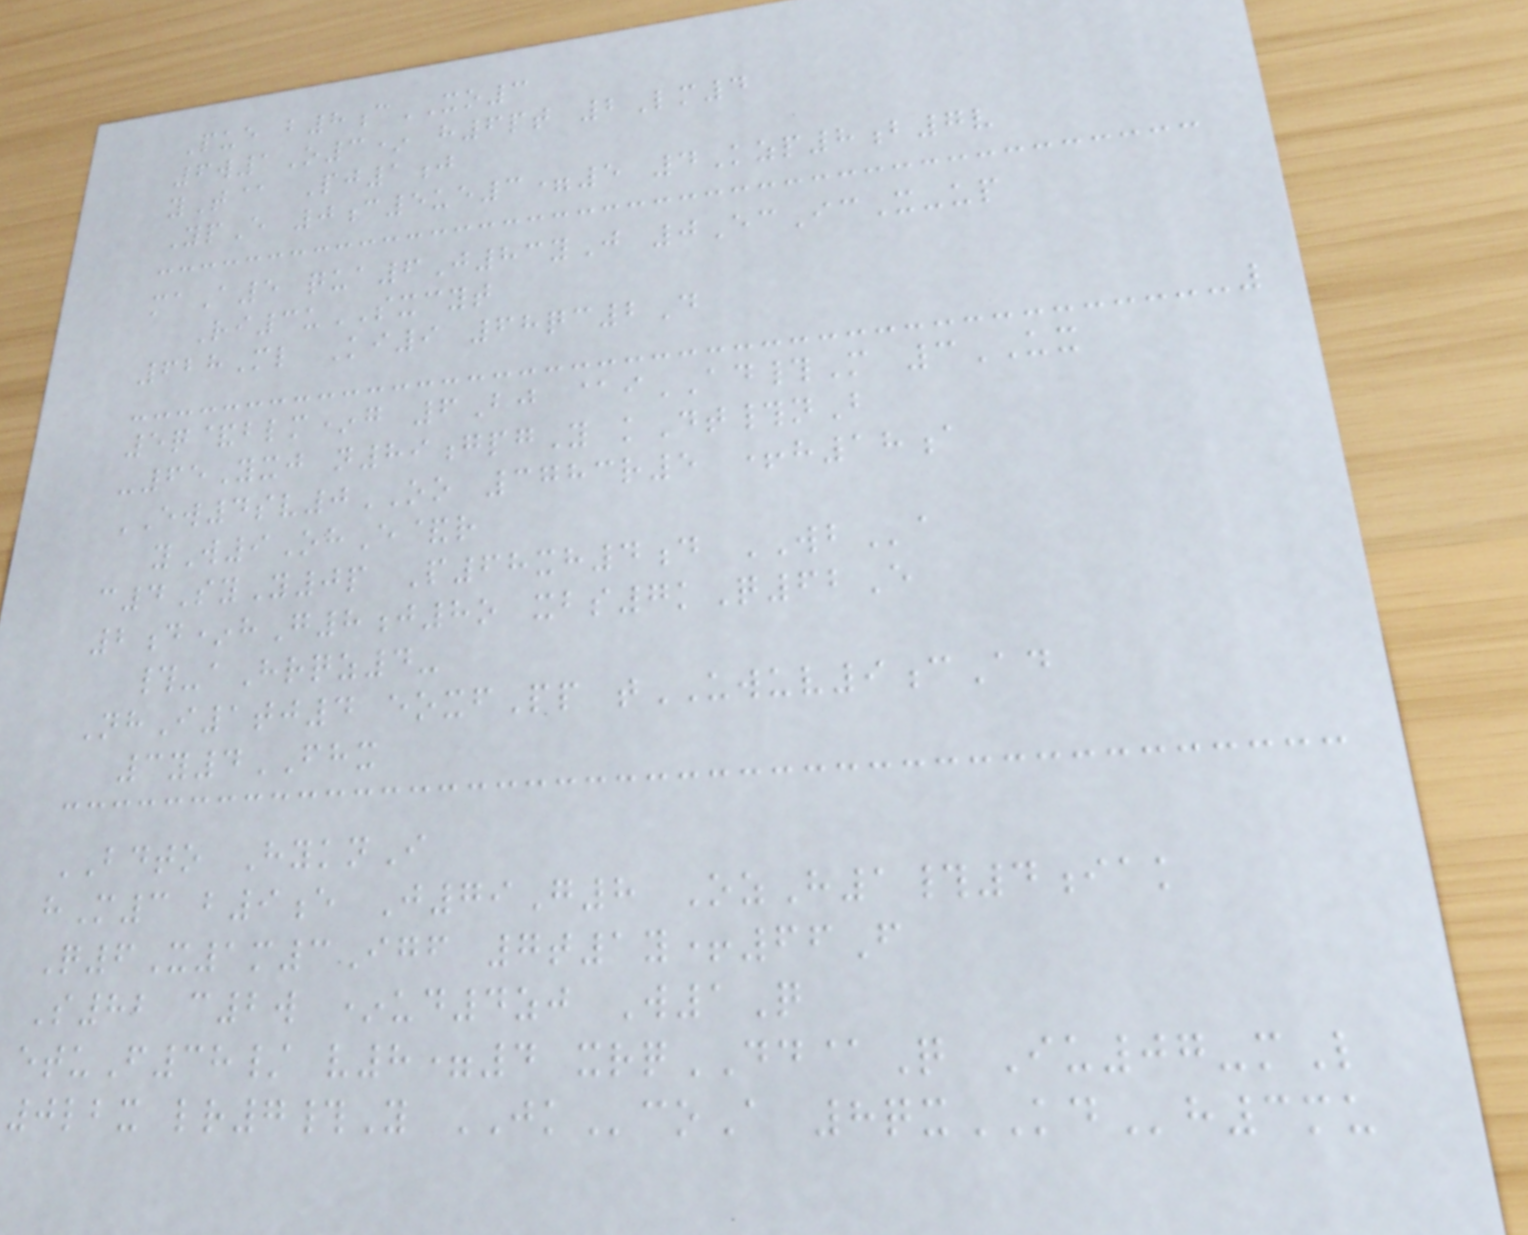Pue b8cXO3
6w1O3* h6pt 2Lm4
yT@ Pj1j
YpE 0c5ue3=5 4Kzp8b7v
maA5 qua6J83yJ 0EcIcX-up
Ri3uSXCYT
628Ml Ki9 68qc2D
5q&blm*g 6Bj @iAD#M 3UX
-65Yxj n89gpgY kDt#nB
EW4sv0OO 3783r5 +h18a
yW9OhE&r
c4SyY0p P68xh4d WBa
2d*hG8j8o xbs7kQ62E
#-aHrqz4-
NhI1tj4 eoxfPp tUWUV9cAd
3y4FHX
BDTO HyknI
hM3 b9e J79G8 OzH1#4iak
Q6X1m3Igf 7t1y+66F
S82 c2w *ud4zj W1Q
etuF38/ v8=4 xrqDD@Q Iu07-mL
0lbx lr7#Y JKcoA 8qxKDh3mu
